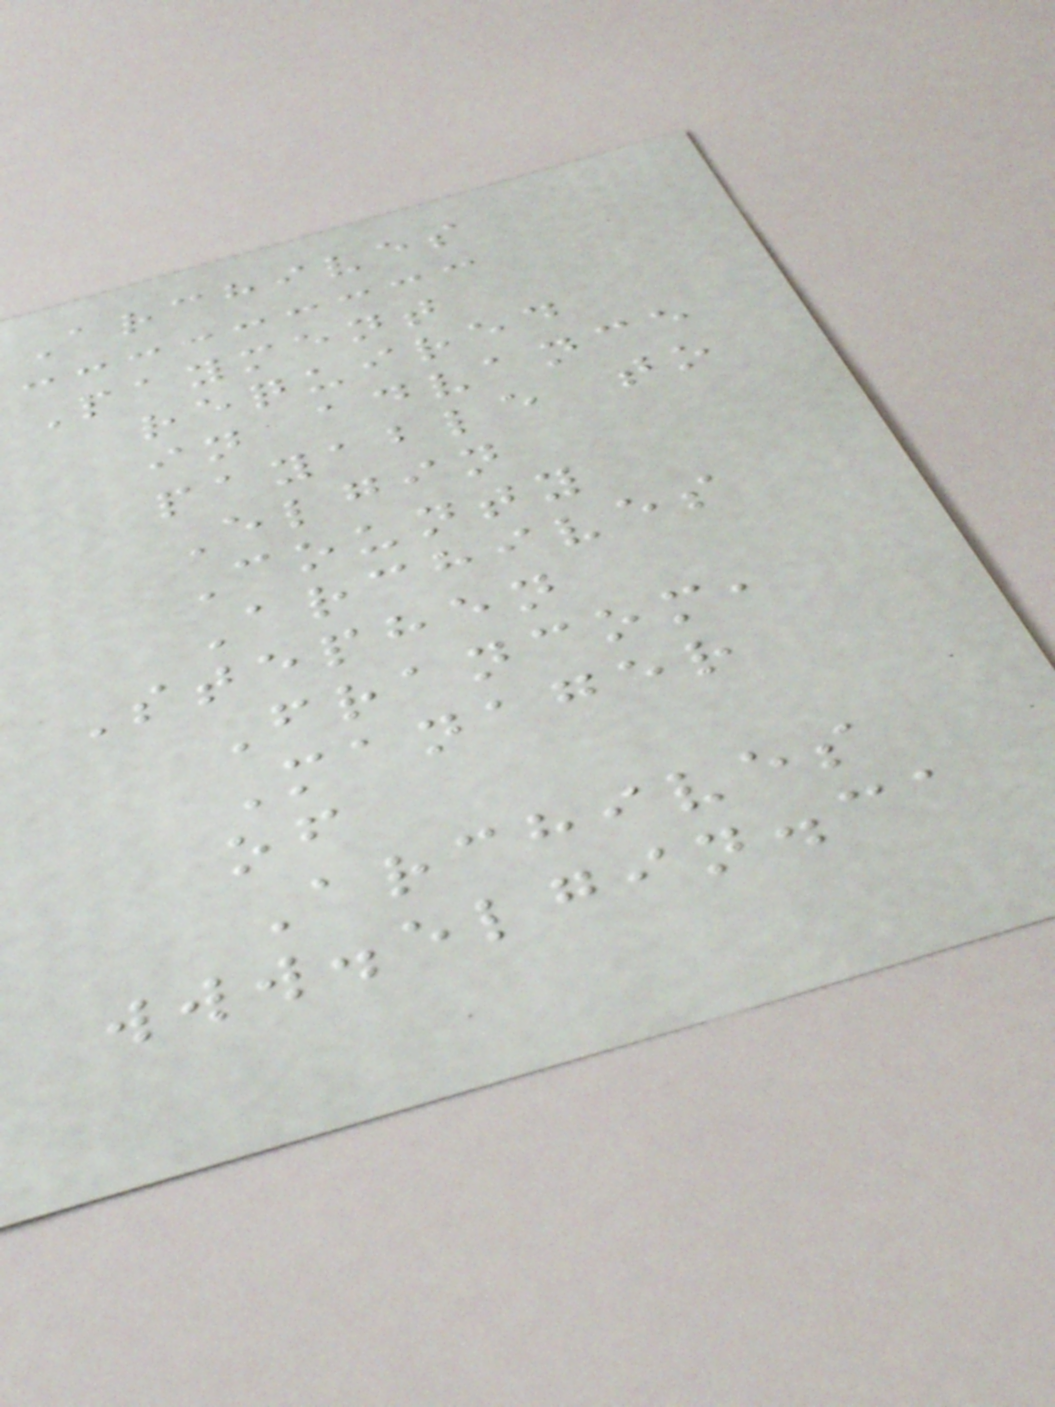Archives
Payment
required
in advance
payable to
Elgin
County
Archives
Stephen
Francom,
Manager
of
Archives
www.elgin.ca
